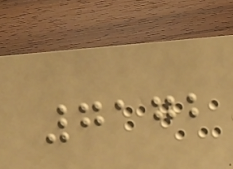7172
